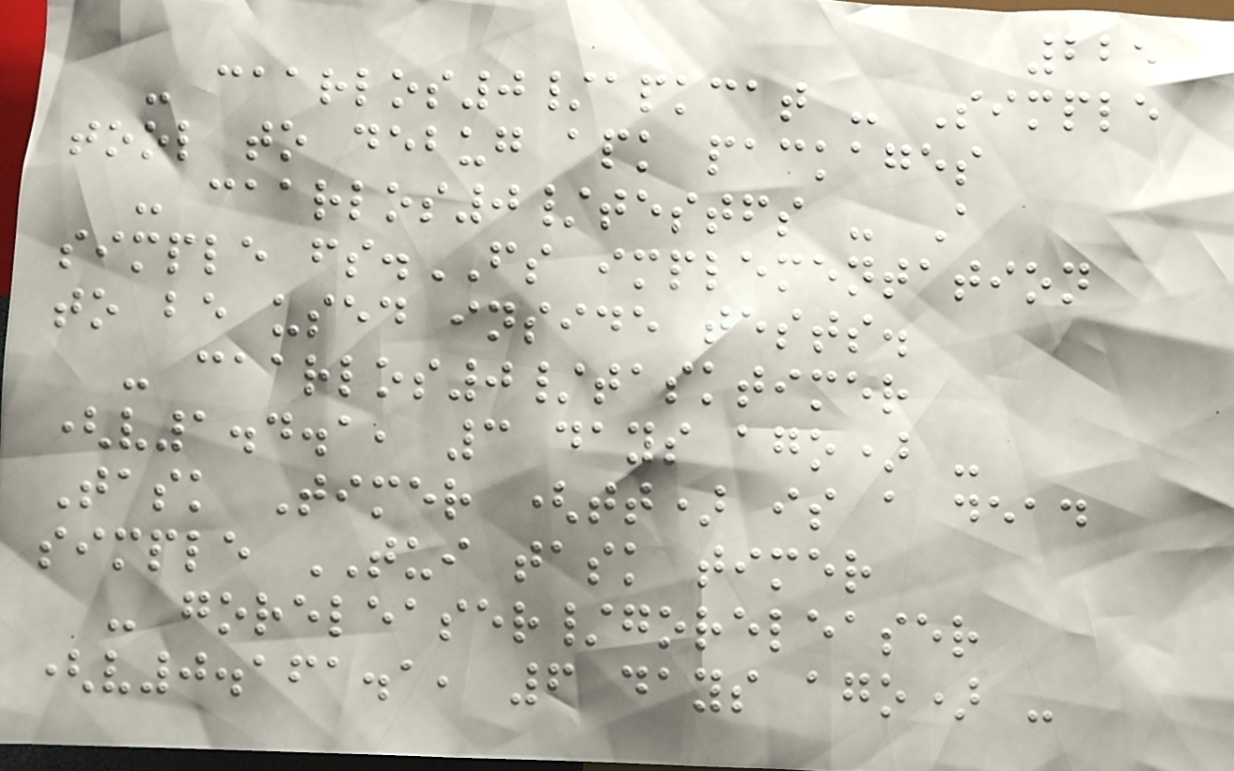225
- caarlos0/apkcat - Simple
tool to debug apk packages
- caarlos0/testfs - A
simple fs.FS implementation
to be used inside tests.
- caarlos0/tasktimer
(v1.4.1, 3 days ago) -
Task Timer (tt) is a dead
simple TUI task timer
- goreleaser/goreleaser
(v0.161.1, 6 days ago) -
